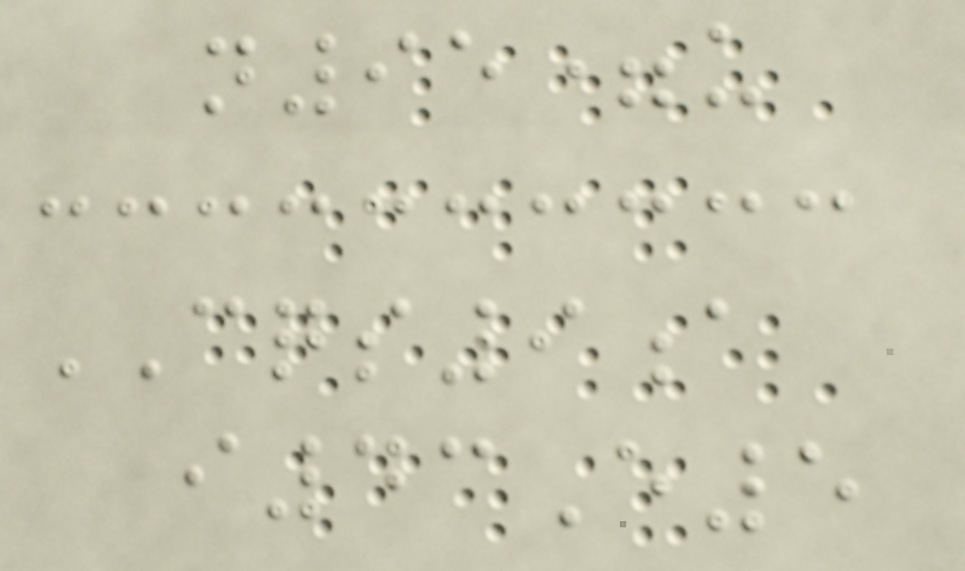n95=u
CQS9a
i43E5
